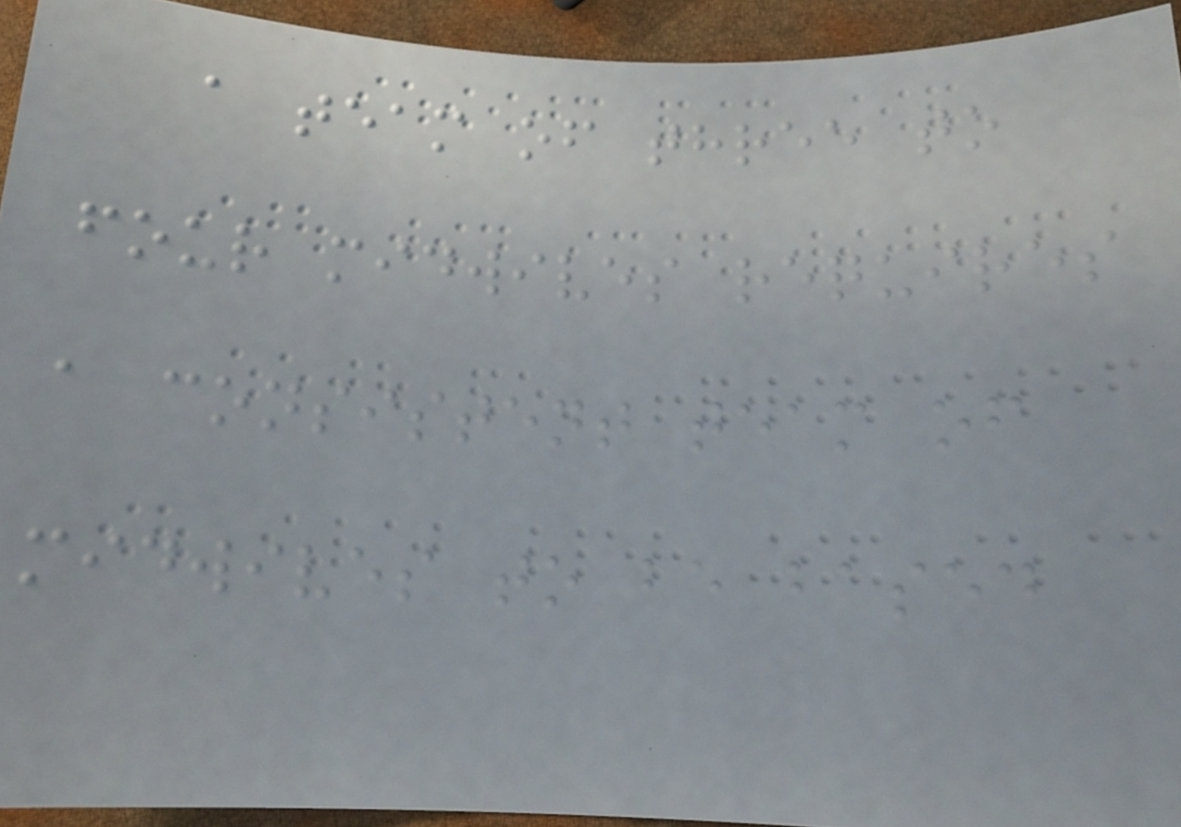a team of three to
four midwives requires
a consistent team of
midwives to be based
